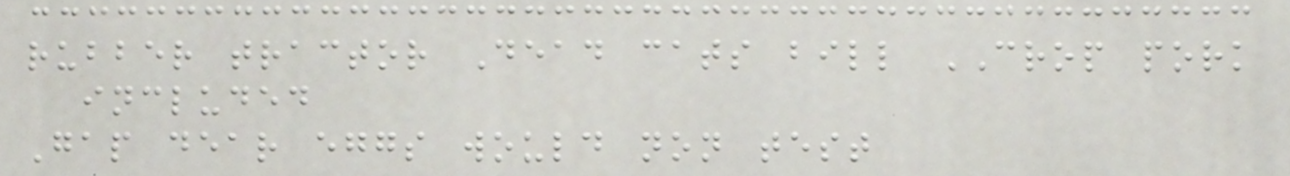rubber tractor Dead cats bill CROP pork
included
Gap dear eggs would non test
